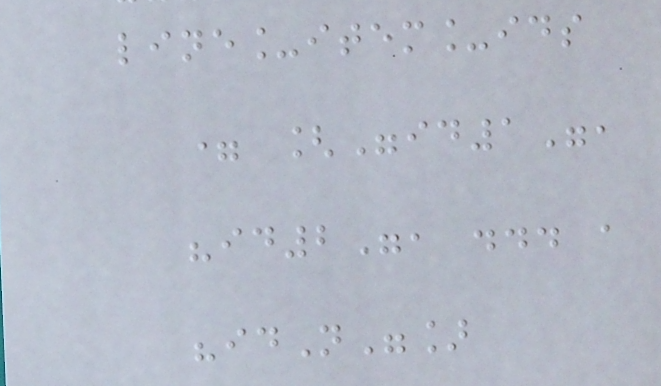line_item_ids
= ["id1",
"id2", ... ,
"idN"]
